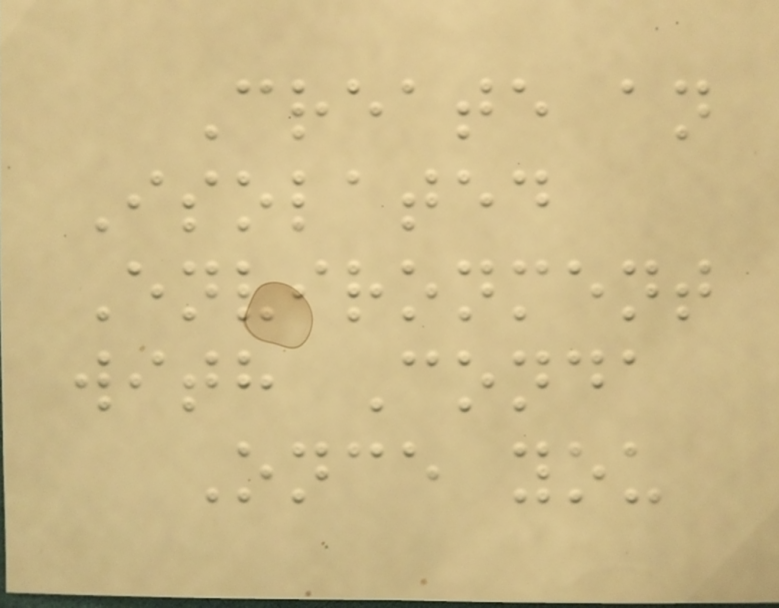Create an
Isolated
Environment
with Conda
Once you
